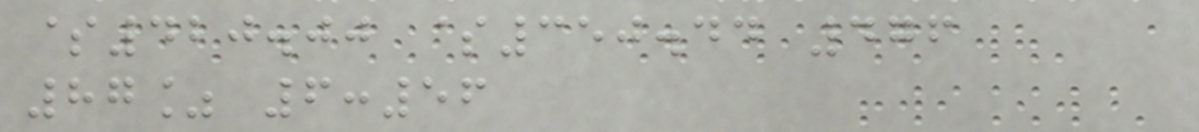$420.00 $350.44 476
87% 6:56
